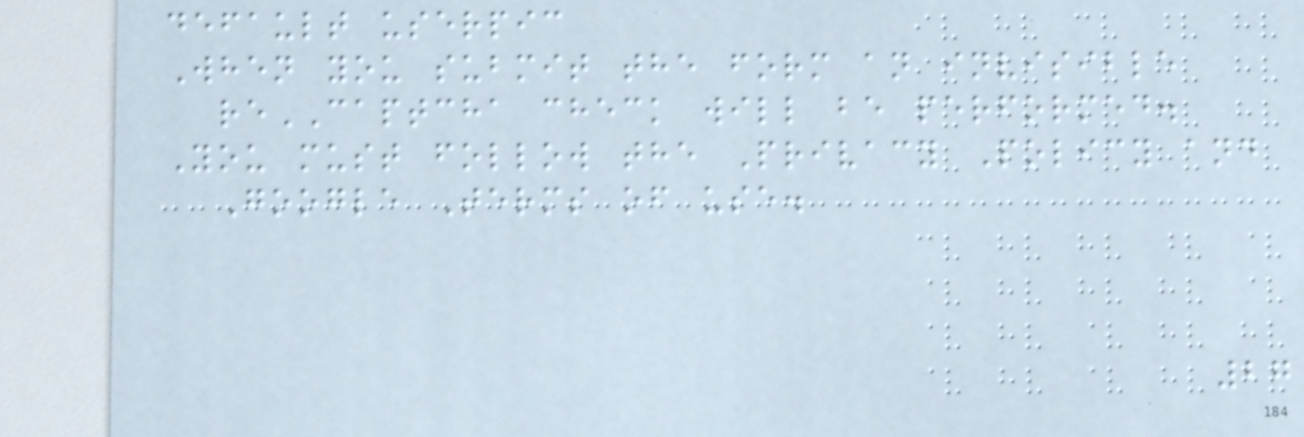default userpic
When you submit the form an invisible
reCAPTCHA check will be performed.
You must follow the Privacy Policy and
Google Terms of use.
27
